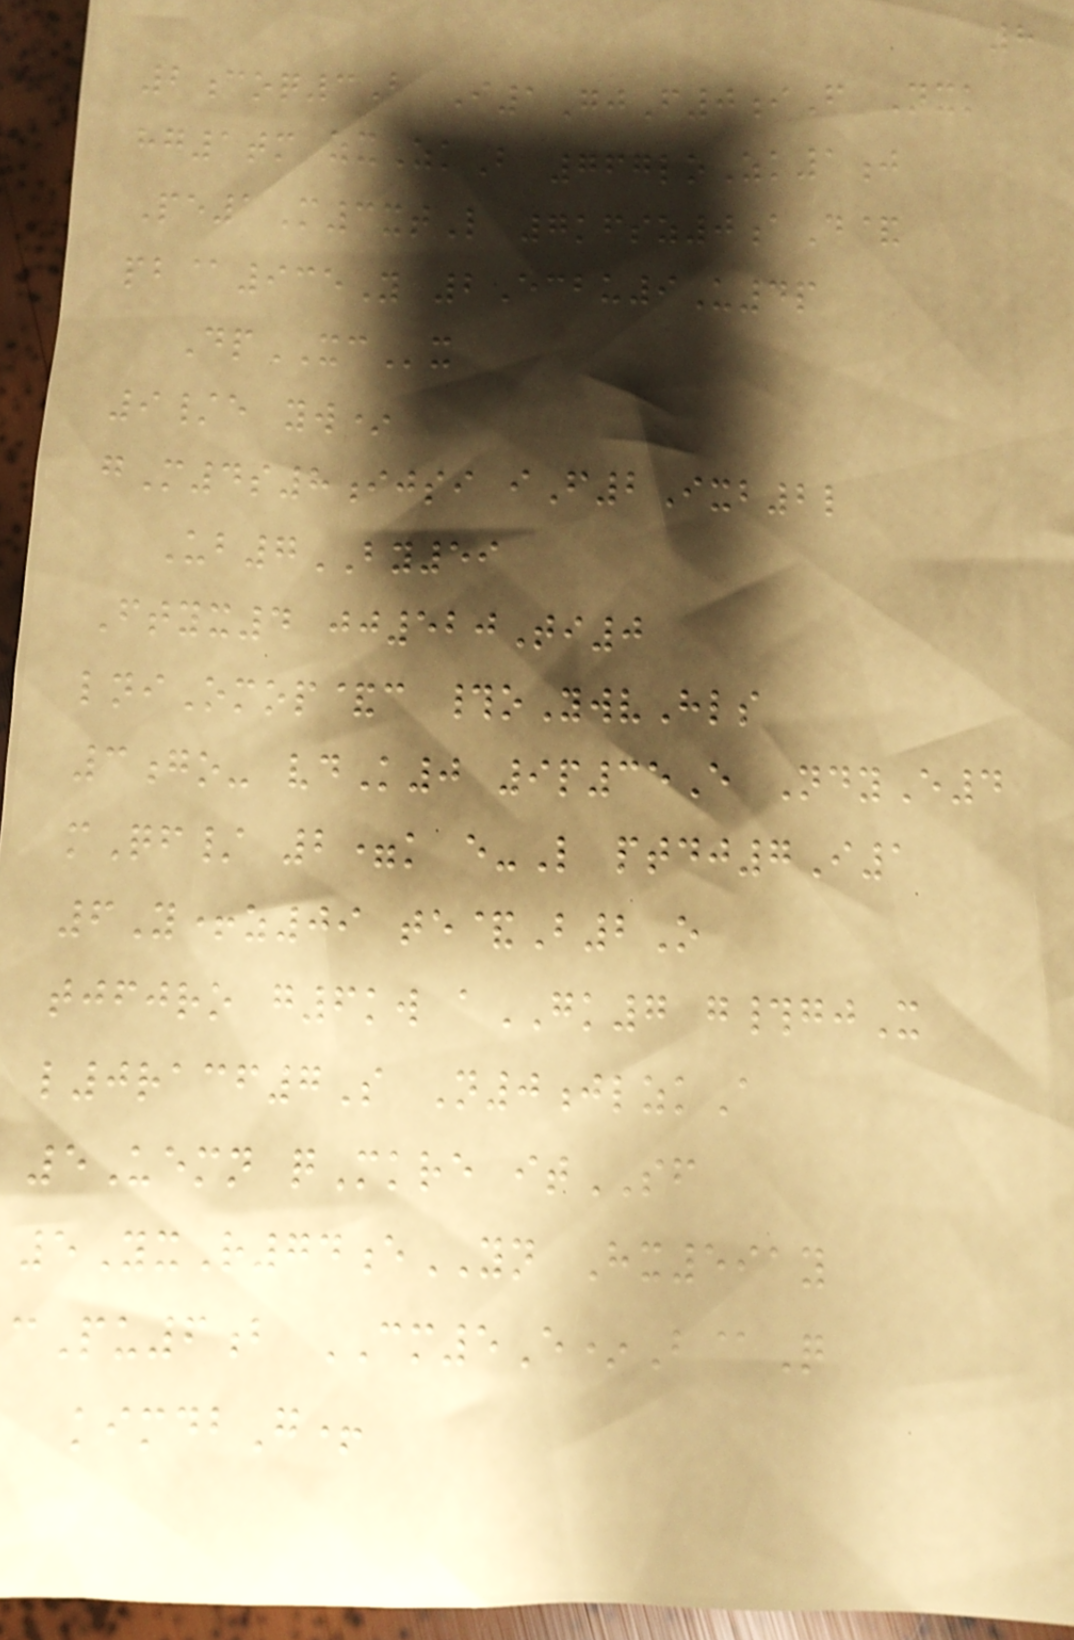8
2coq3B I1GjF0iF Nxk
hg1tm zxZkB 767loZk1j
Pe1M3xtL 7kfsz0aD&
pb@935Y 2Ecbu9U4p
DpXCx
9/e yw*
gM4s8ijsi iF2Ixb2l
Ub7BY59
Ftyx4 jj520Ti0
lniOmop&c #oYwvHls
3go- vdK0 9p35E NdyE4
mQf/ 2=k e-L ptdj7I1
6Y+z09 te&B2O
tjfjro g6kw aGK7 g#gjX
l0racf7S N0jlzkA
5Uemn qMkre itSF
5YxR74eYN Hx591y
cPu6b CM5E*B@Q
kimdbG+
